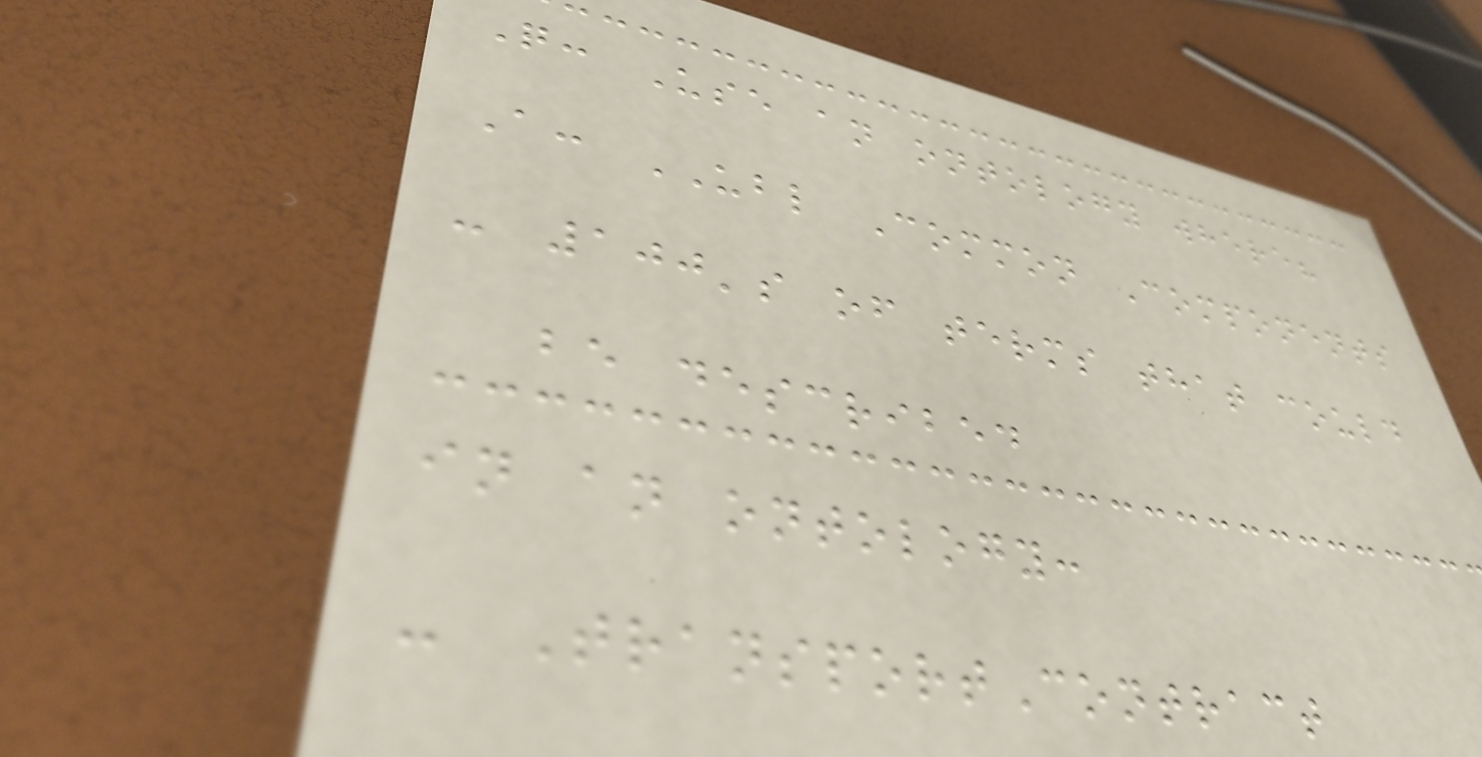Q: Use an ontology where?
A: UBL Common Components
- 100's of terms that could
be described
in an ontology:
- TransportContract
